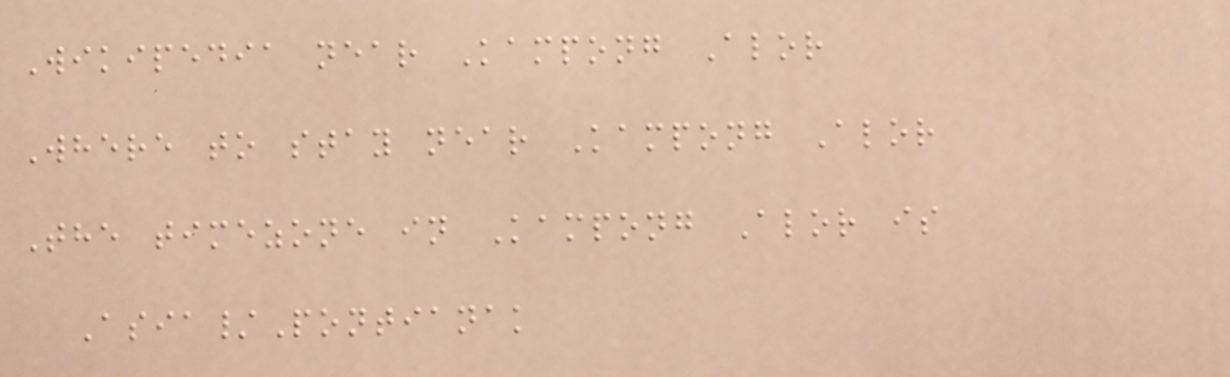Wikipedia near Kampong Alor
Where to stay near Kampong Alor
The timezone in Kampong Alor is
Asia/Pontianak
